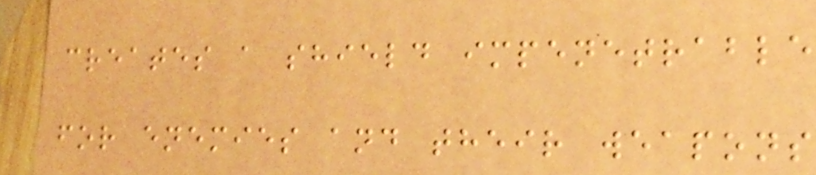creates a shield impenetrable
for enemies and their weapons
